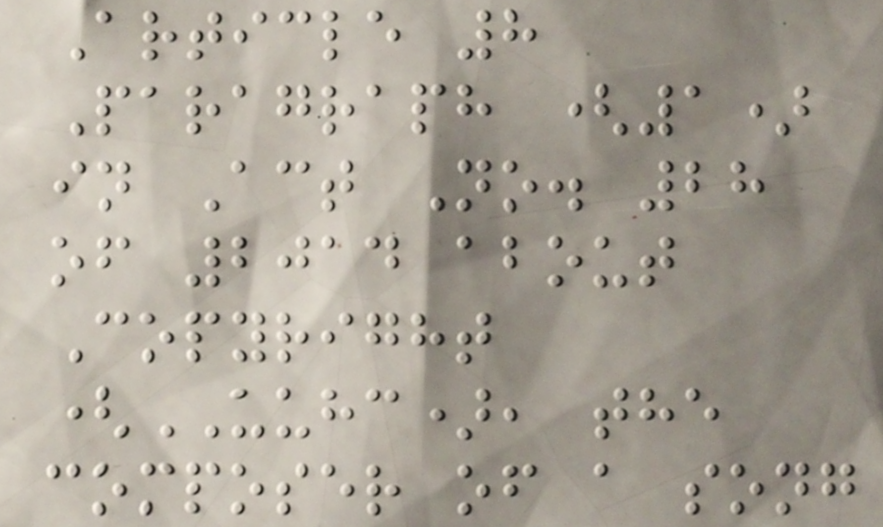Article 8
Paragraph (1)
in Act No. 28
of 2014 about
Copyright
(UUHC), the
composer of a song
